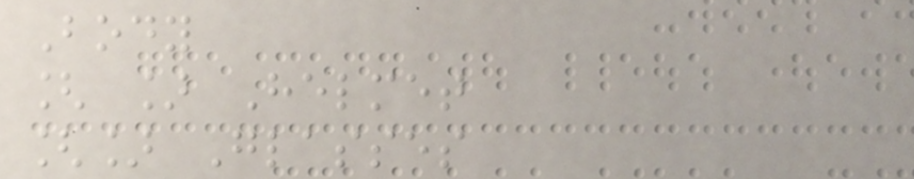Body
[ ] Helmet
[] Glasses
